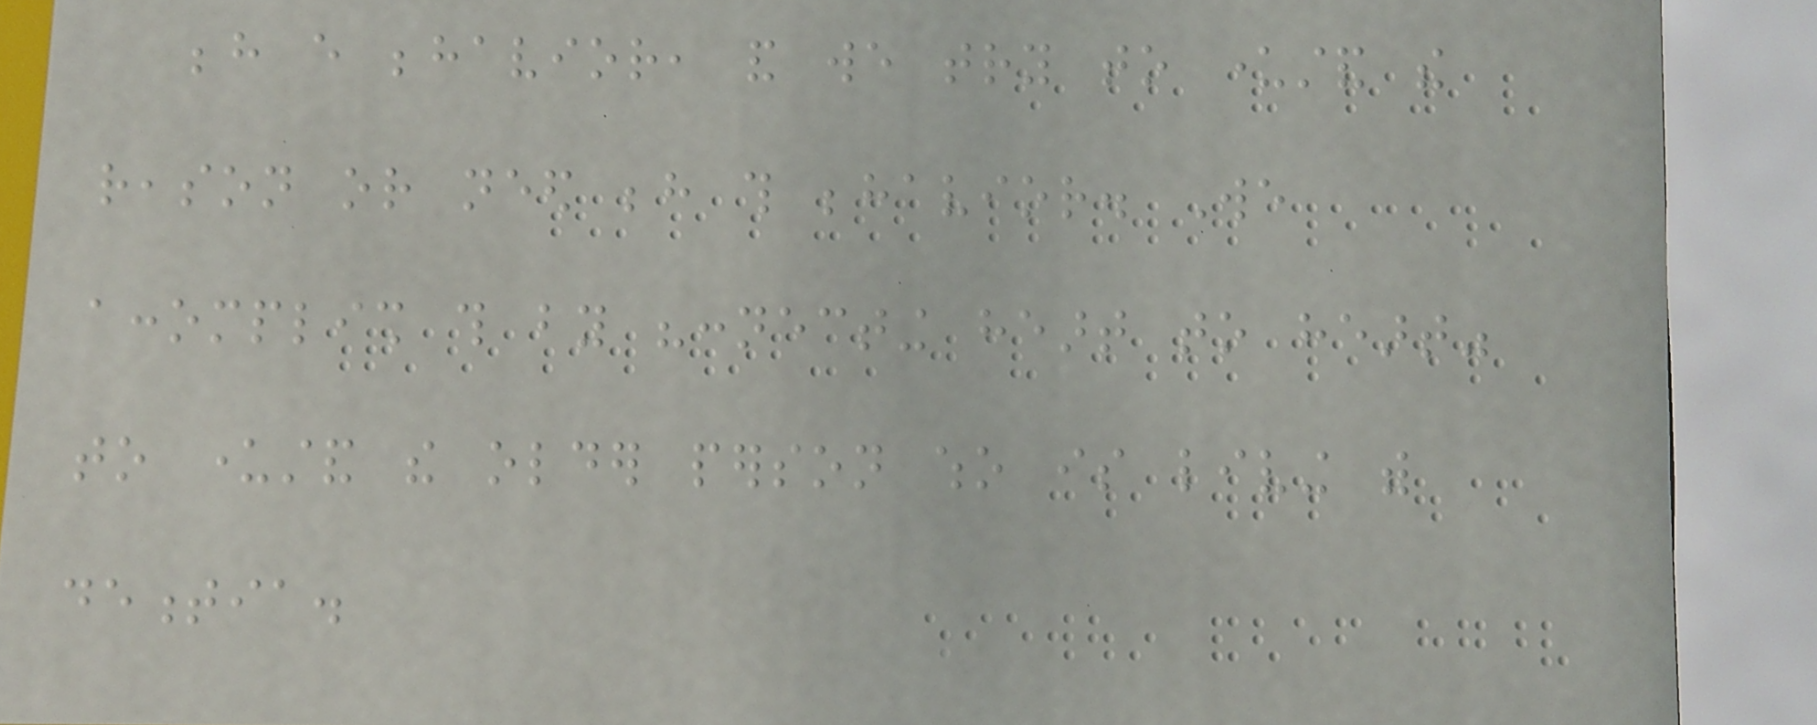behind every behavior, and we try to understand the
reason or need behind this behavior. We
accomplish this by "connecting heart to heart"
to understand the older person who is living with
dementia.
